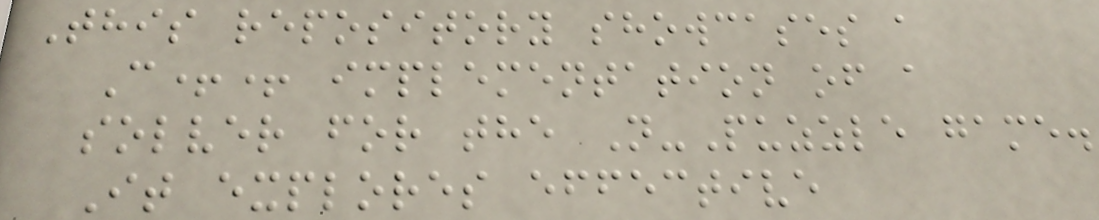This repository showcases a
C++ implementation of a
solver for the N-Puzzle game.
It explores effective
